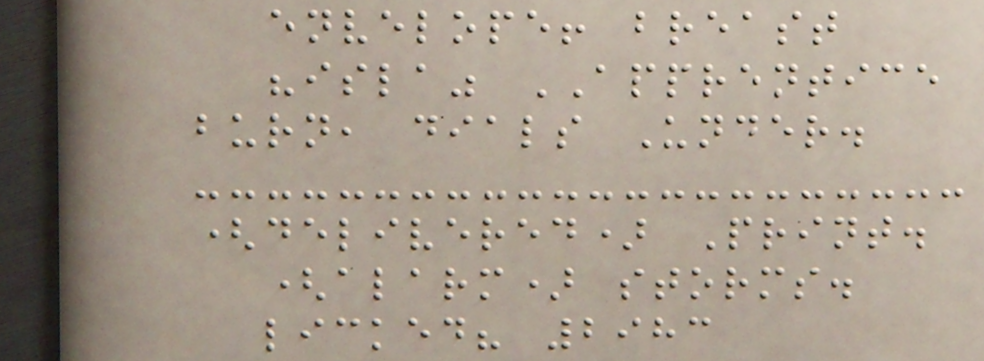envelope! breast
"isla" APPRENTICE
burn, dials Under.
(delivered) Print.
(alarm) storms.
licked? 2983
